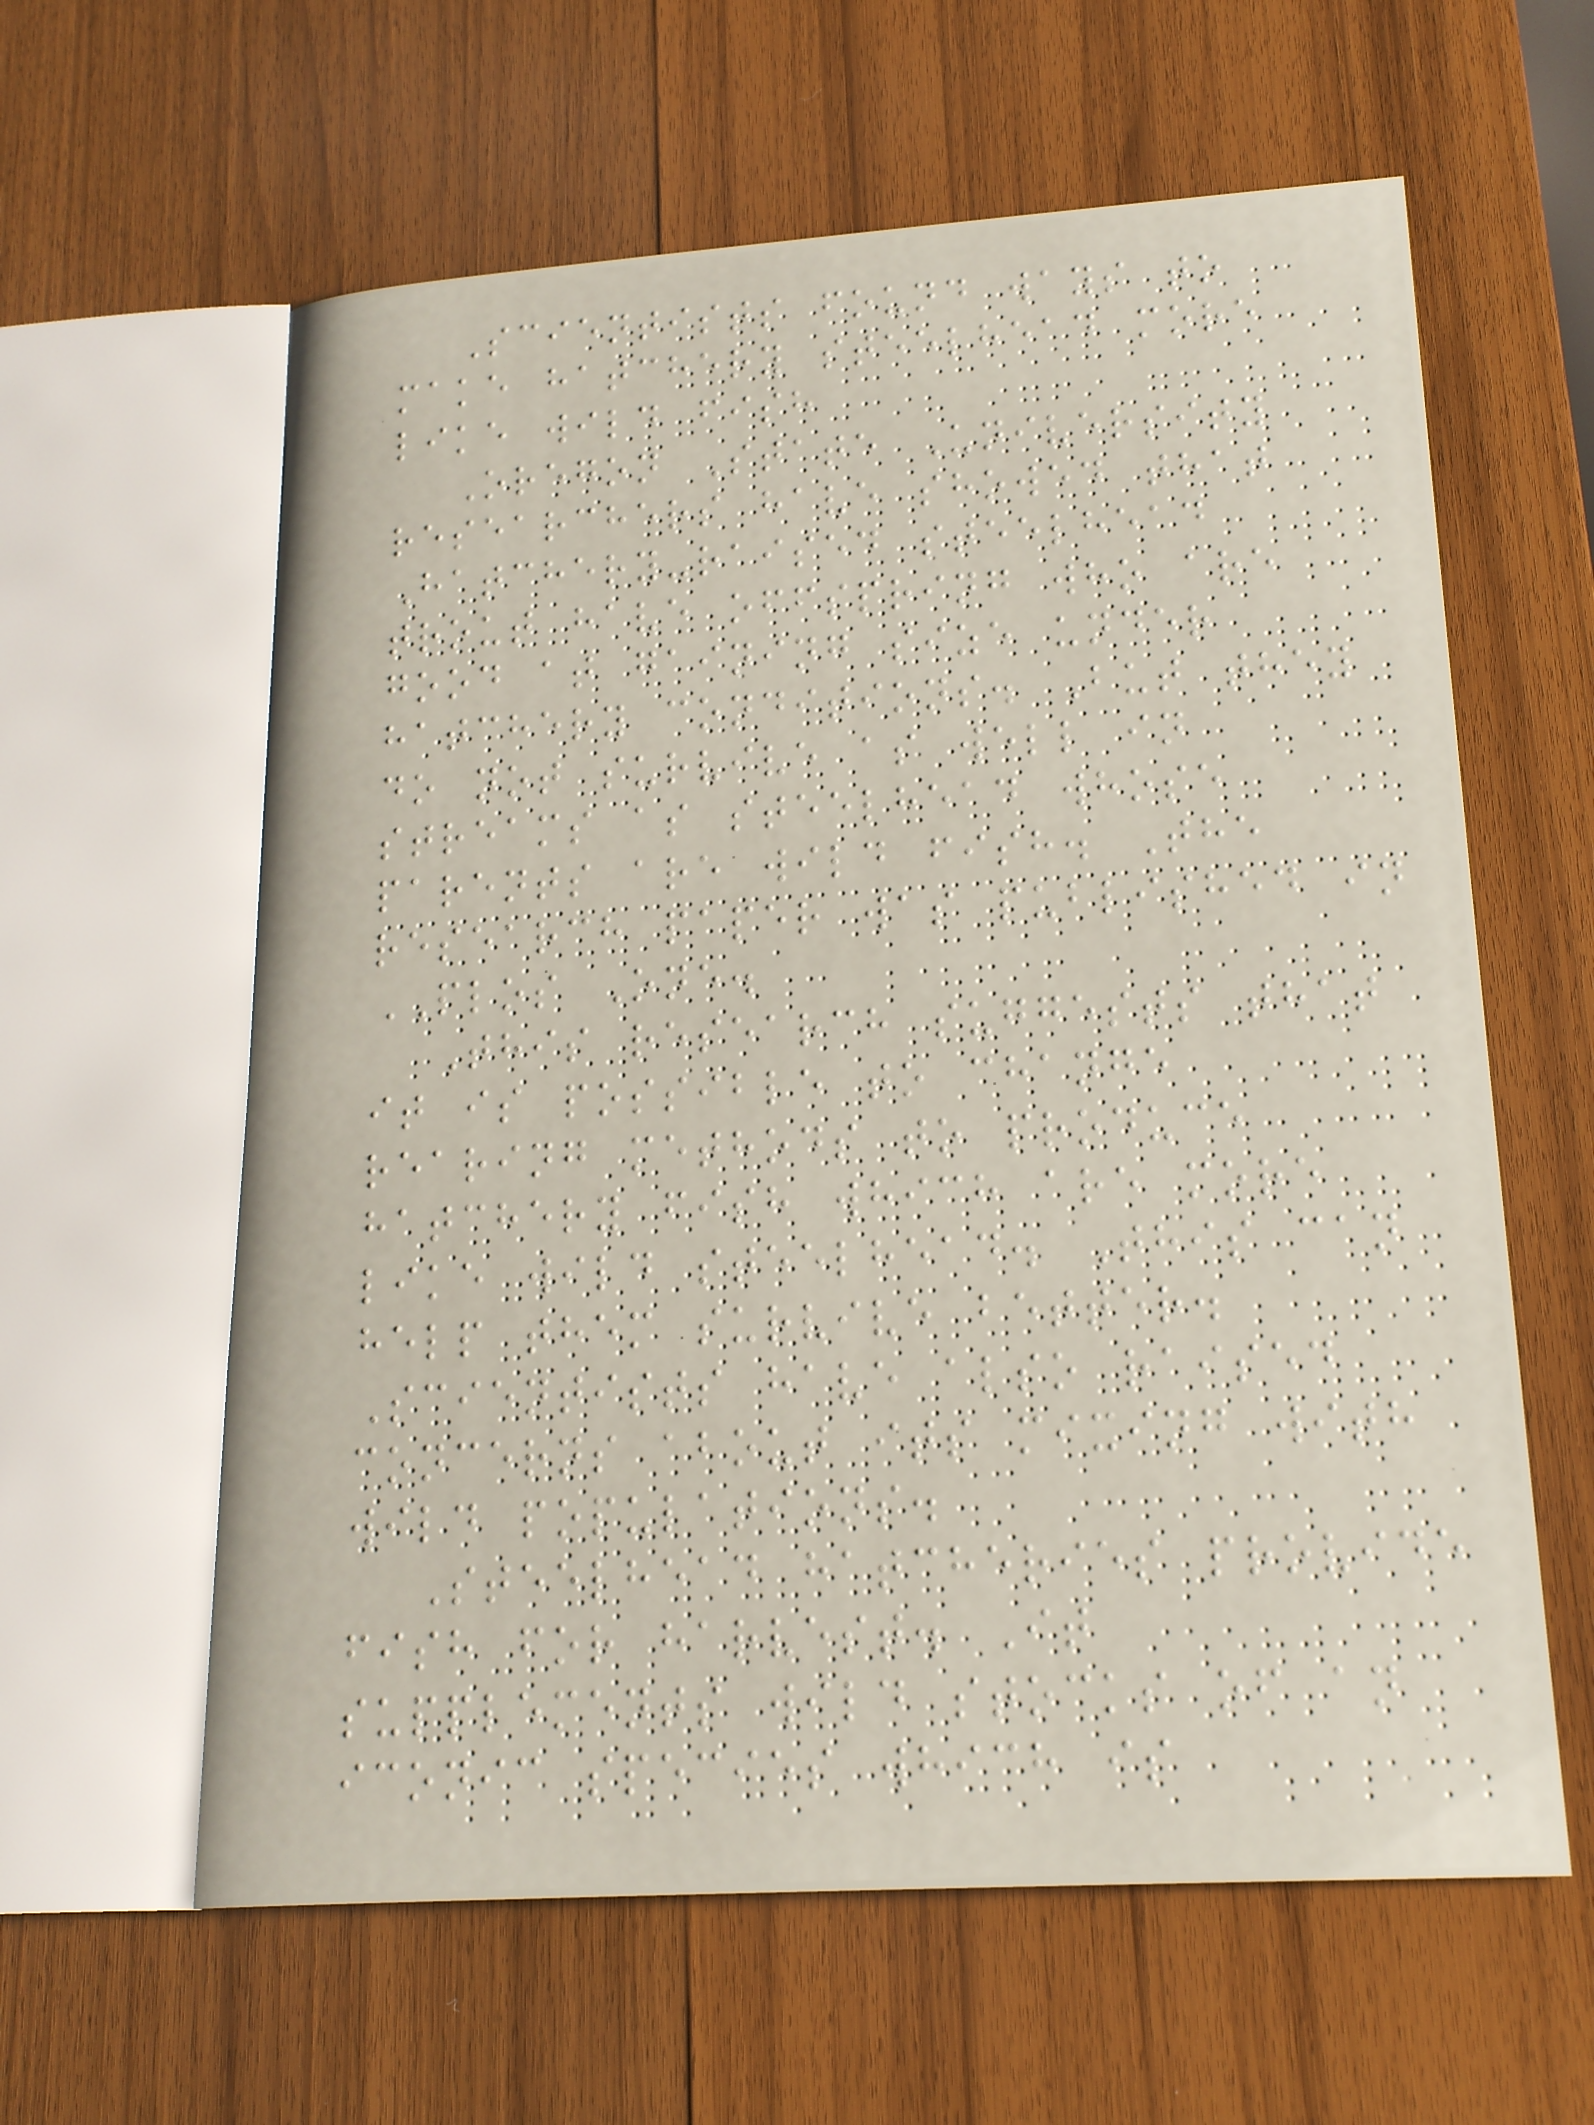Scientists found ways to
make hatchery steelhead more
like wild fish
Oregon State University
researchers have showed that
Hatchery-raised steelhead
trout have offspring who are
good at gaining size under
hatchery conditions. But they
do not survive as well in
streams as steelhead whose
parents are wild fish. The
research paper was published in
PLOS One.
This research suggests that
it is possible to change
rearing methods to produce
hatchery fish which are more
like wild steelhead. This can
help them survive better.
Scientists have also raised
concerns about its mixing with
wild populations.
Steelhead hatcheries provide
fish for harvest. It
supplements wild stocks of an
iconic species which is
